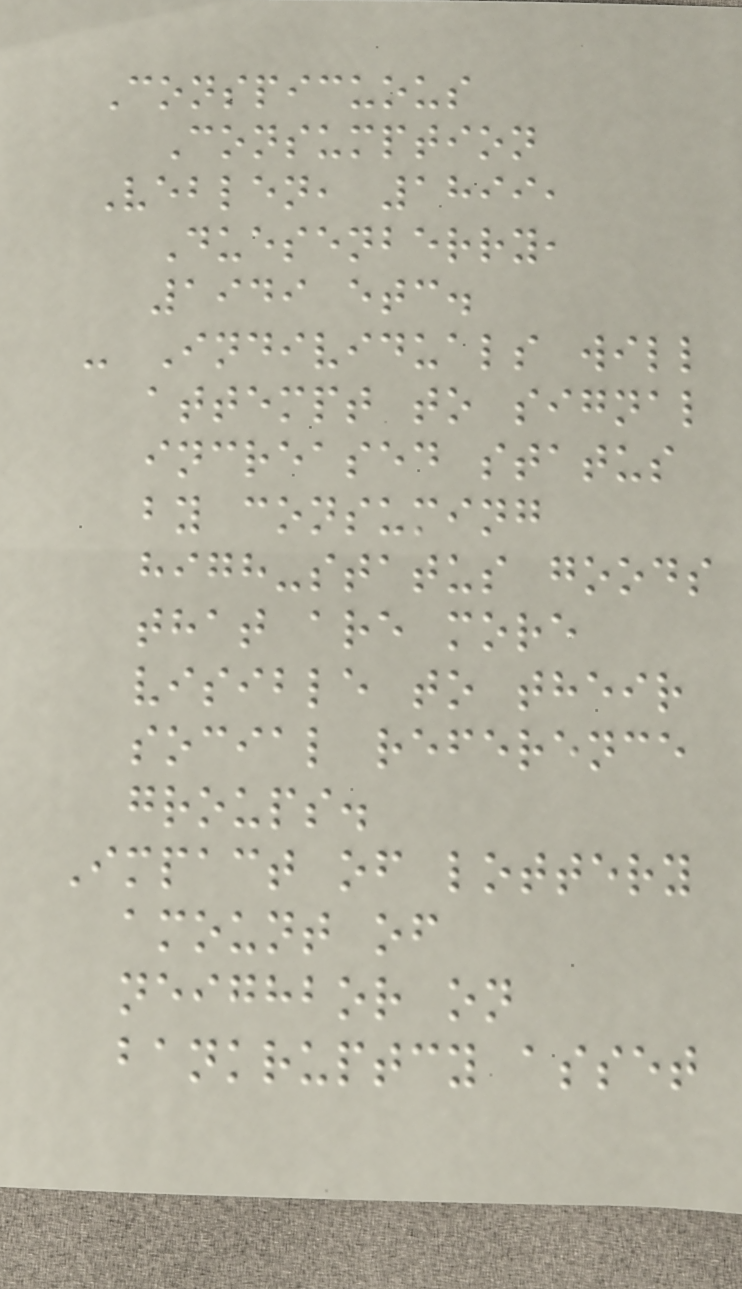Conspicuous
Consumption
Veblen, 1899,
Duesenberry,
1949 etc.
- Individuals will
attempt to signal
increased status
by consuming
high-status goods
that are more
visible to their
social reference
groups.
Impact of lottery
amount of
neighbor on
bankruptcy asset
